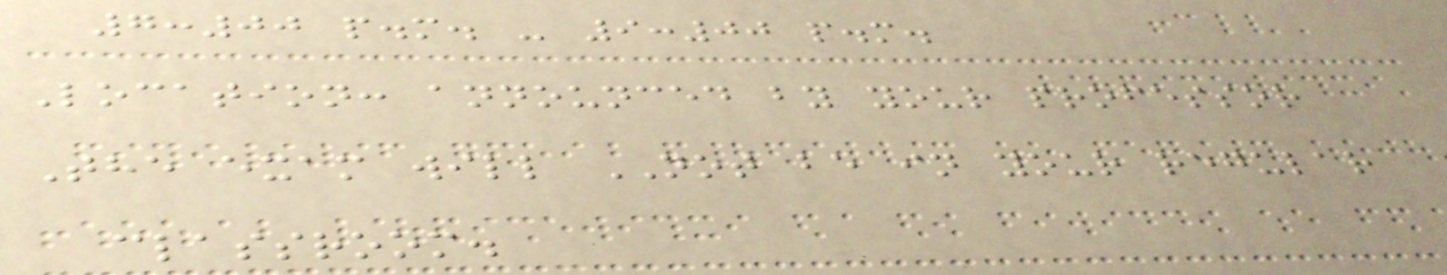7:00 p.m. - 9:00 p.m.
Location: announced by your professor
The exam will NOT be in your regular
classroom.
